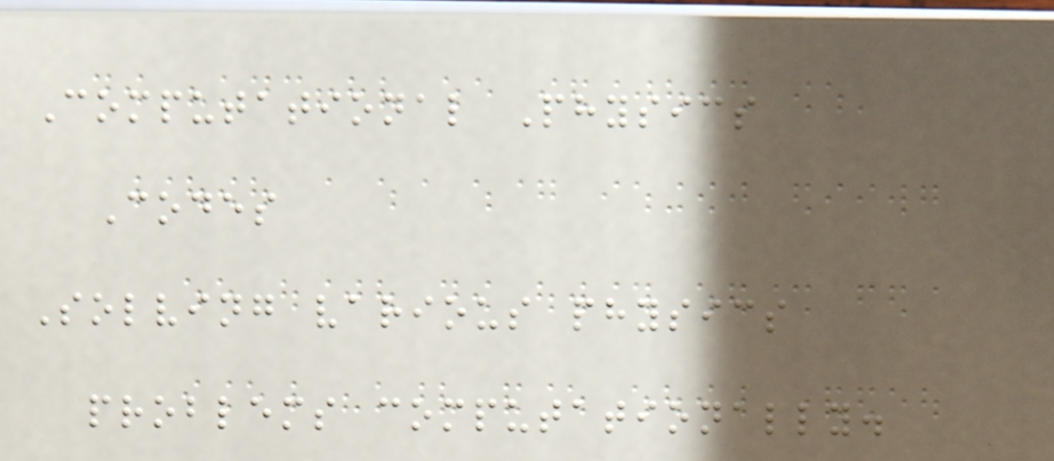Computational Physics
Codes
Solving various physics
problems computationally.
